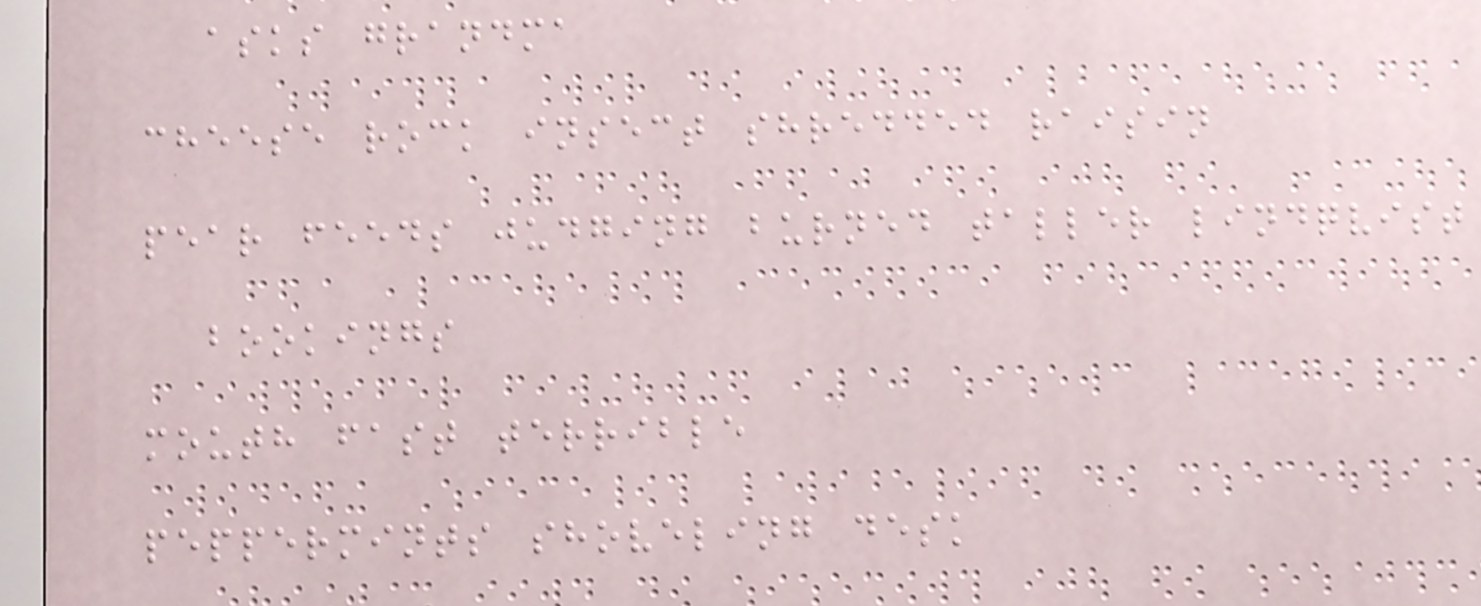asks grandma
cheese rock insect shredded raisin
pear feeds judging burned taller lindqvist
bookings
mouth fast terrible
peppermints shoveling desk
